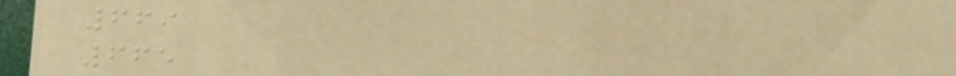669
665
